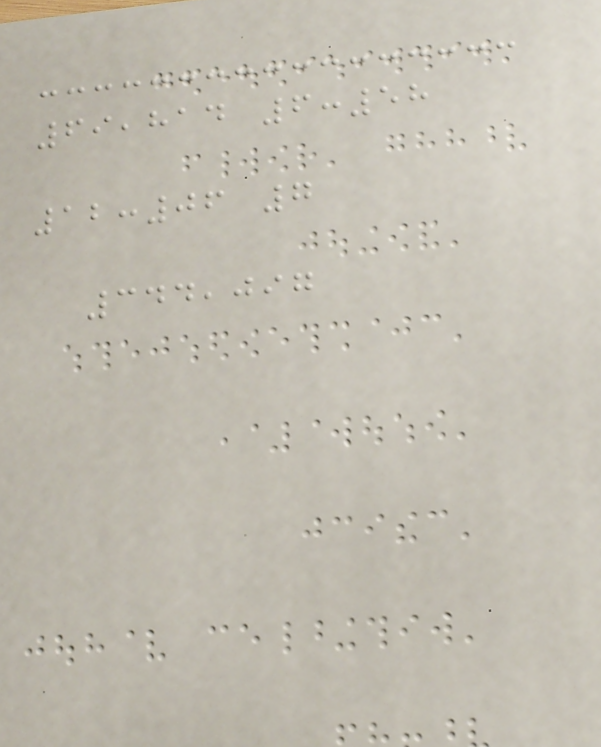69,814 6:58
12:06 7
344,097
